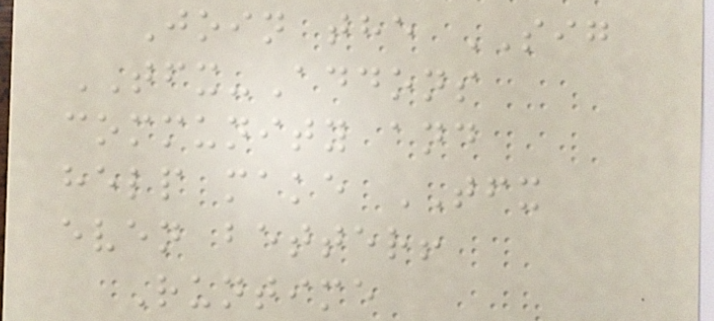Join the SIG
TFX-Addons
community and
help make TFX
even better!
Runtime
